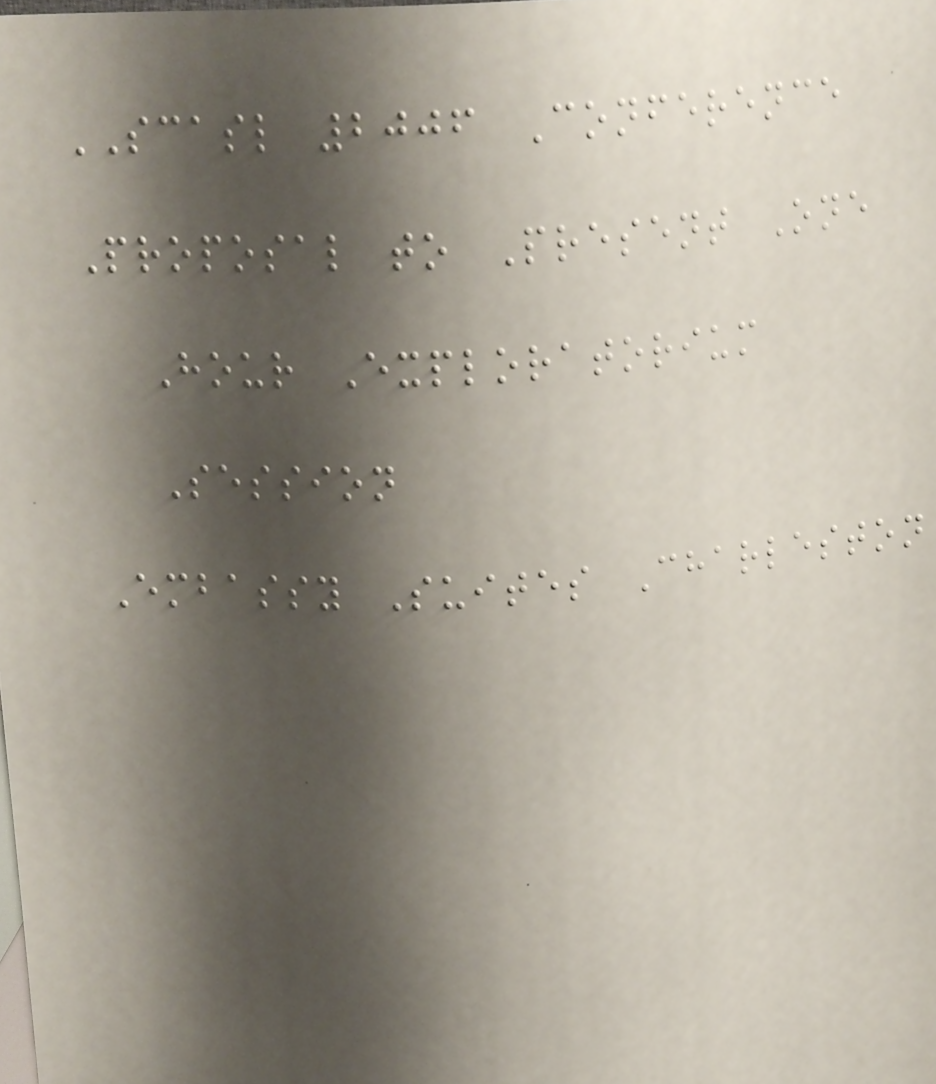SCASL 2006 Conference
Proposal to Present One
Hour Exploratorium
Session
Embassy Suites Charleston
